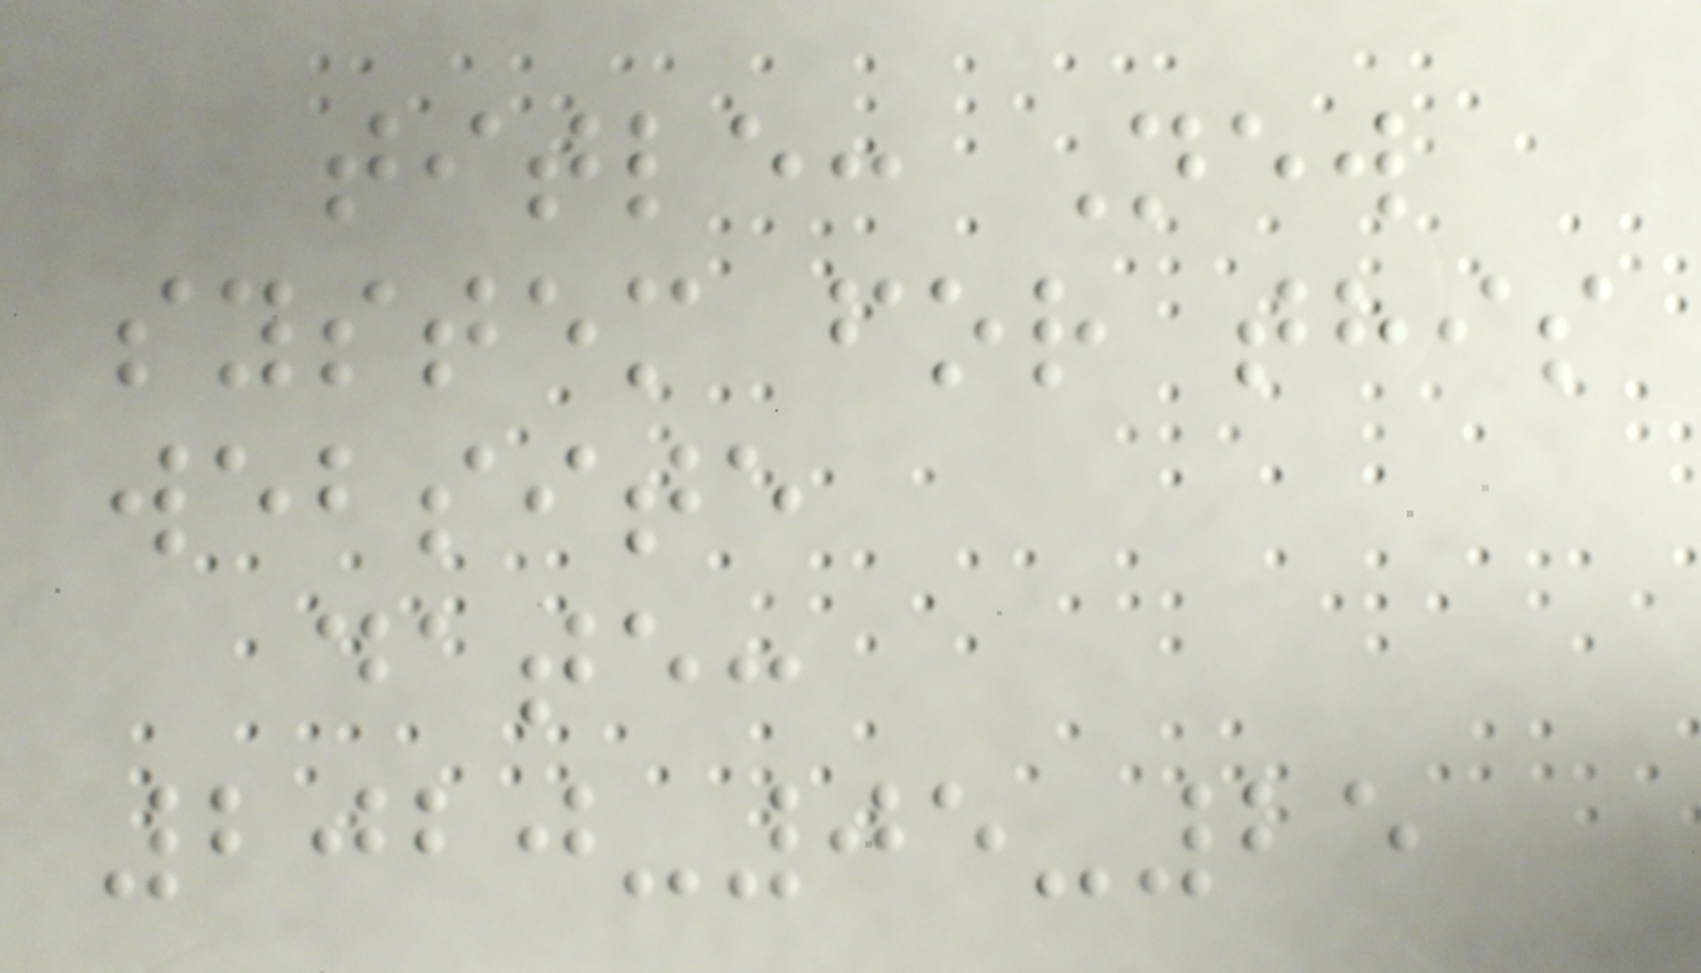title: New
system for this
website
date:
2020-05-25
